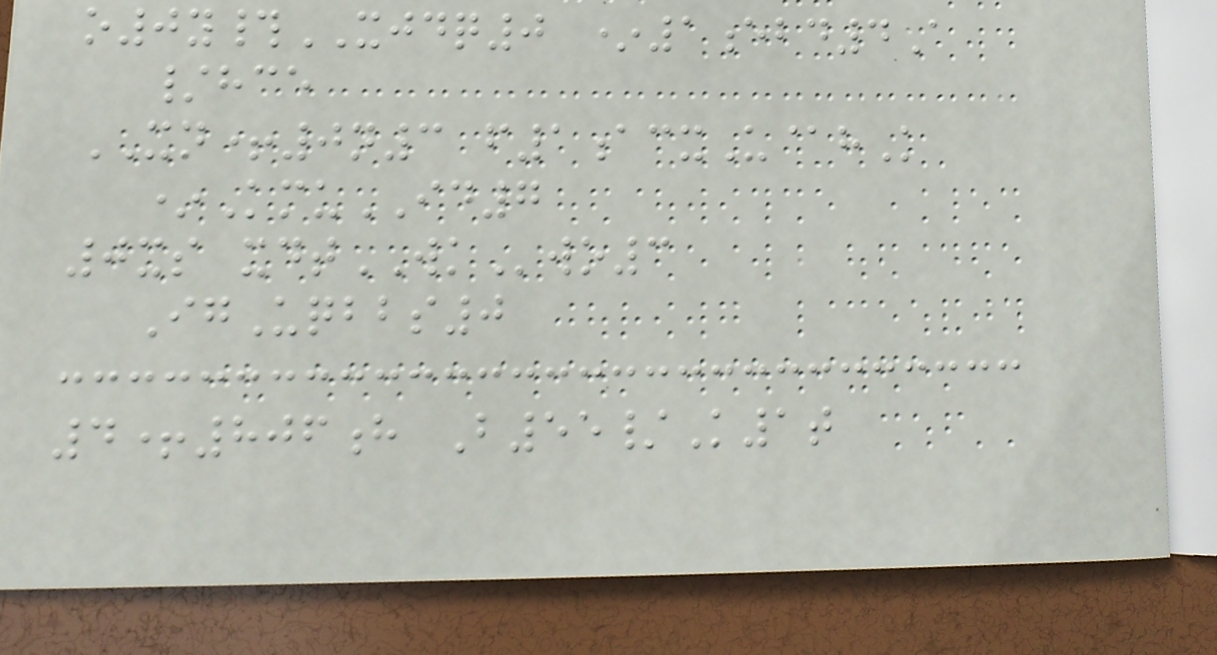o0y#XJDQ0 *1ebd4A
/hce
XN+0n3 f1acxU@hK
*KmuID7
0xs xdtWKwo3
IgUqbbs0
4+806h B55/K1t
